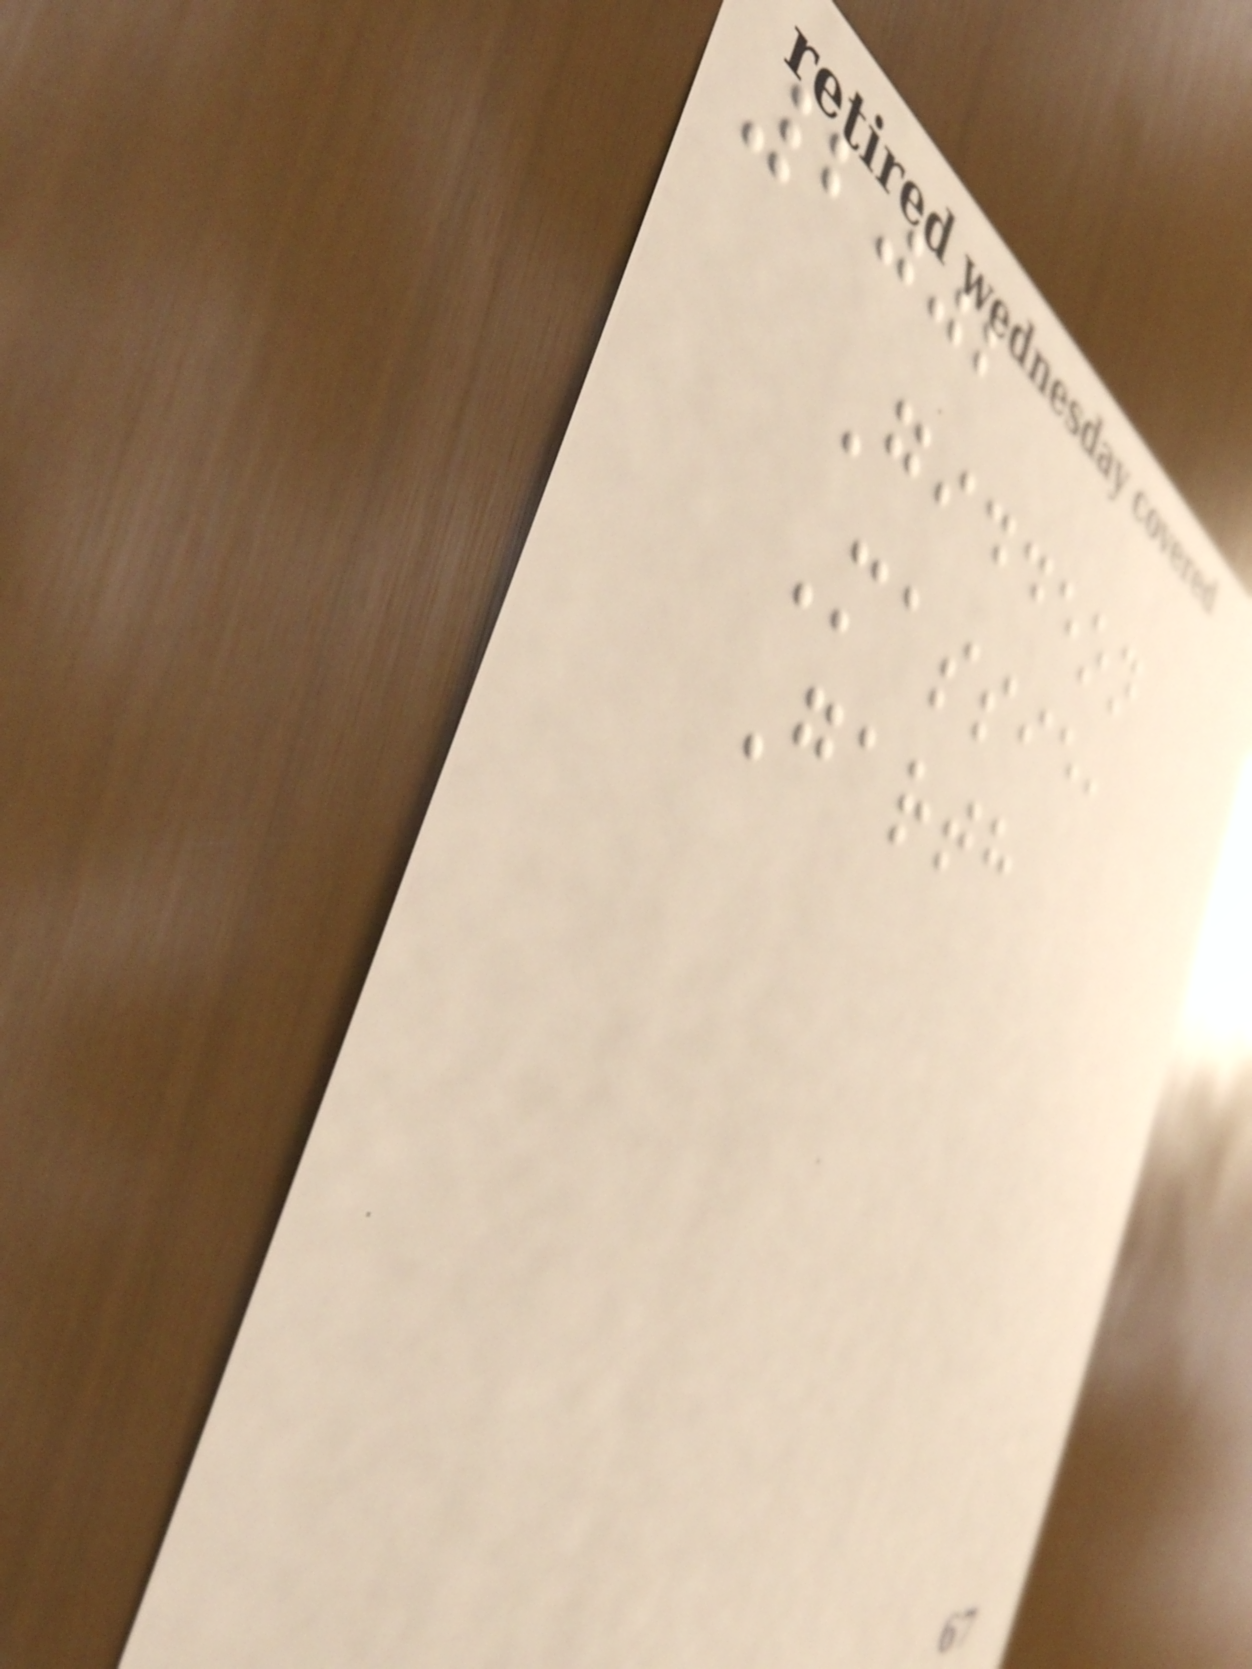2002
Giddeon
Massie,
Garth
